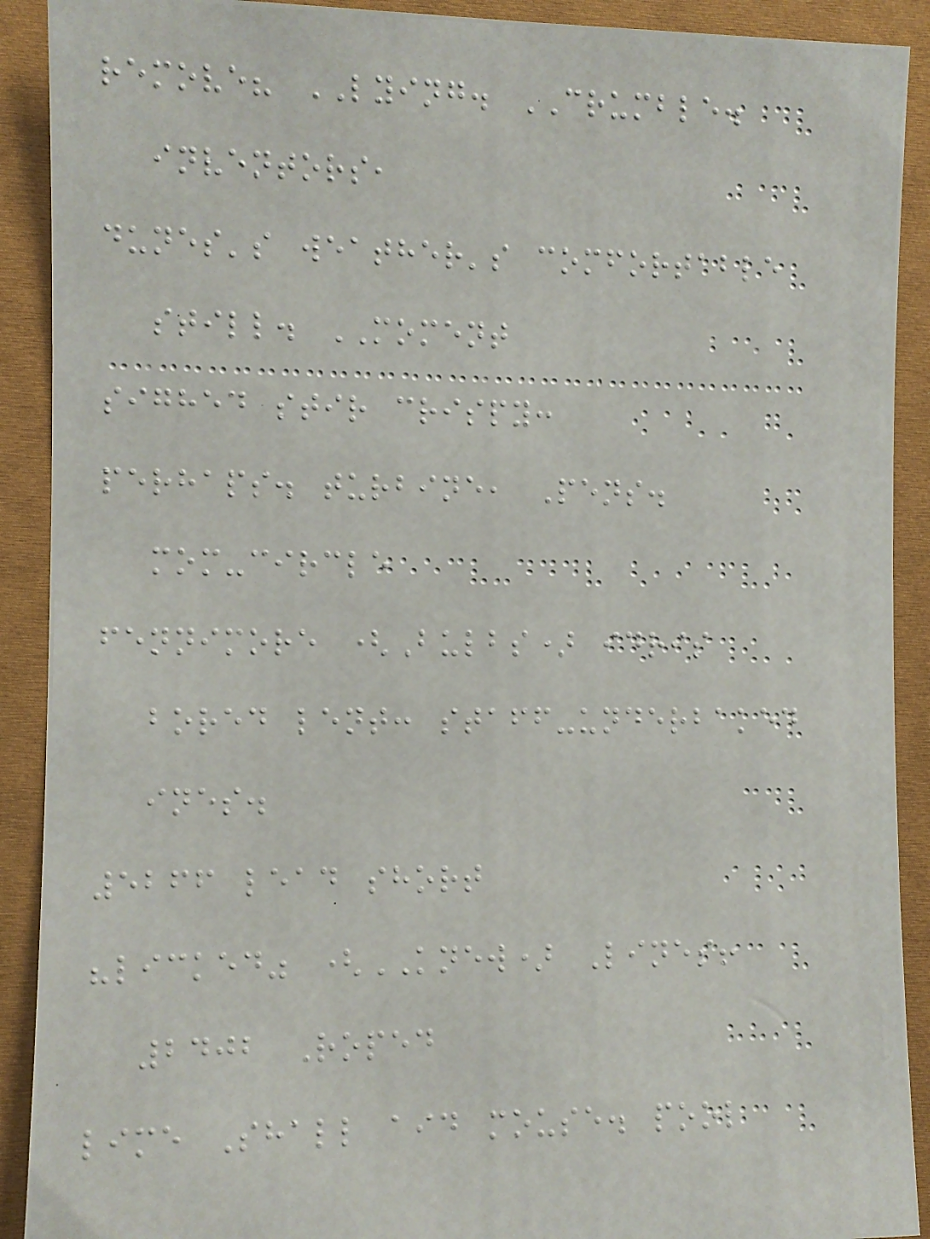remove? LYING. CRUMBLE.
inventors,
dunes's weather's comfortable
still. MOMENT
sighed stir crispy:
perhaps. turbine, Pens.
mom-circle
fennimore (Bulbs) idris
bored lent: staff-underbaked
ines.
5266 lead short
"licked" (KNEW) Lines!
2402 Roped
lime Shall aid mouse. pool
